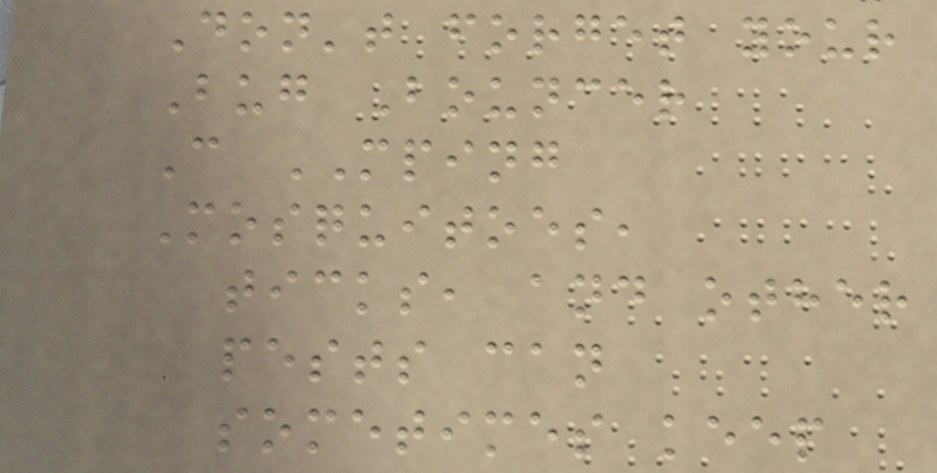Don't forget your
Bug Bouncer
C MPING
Mosquitoes,
ticks, and other
pests can
sometimes keep
